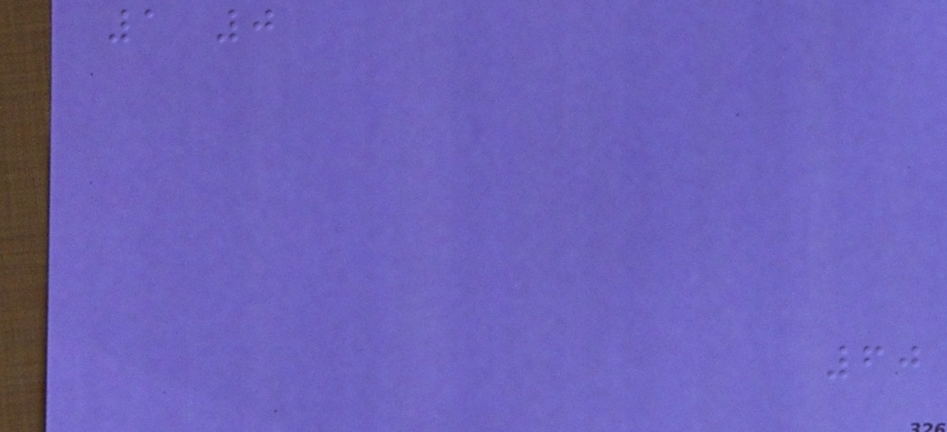1 0
60
